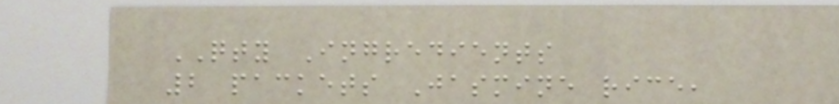QTY Ingredients
2 packets Jasmine rice,
